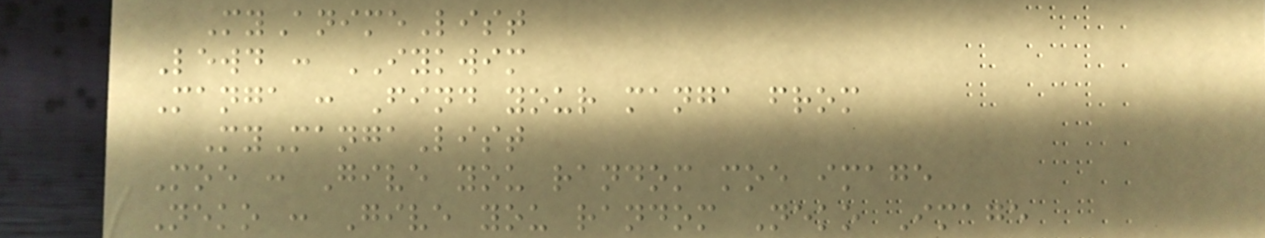MyAnimeList
Lewd : IYKWIM
Manga : Find your manga from
MyMangaList
Moe : Give you random moe image
Neko : Give you random Neko Image
